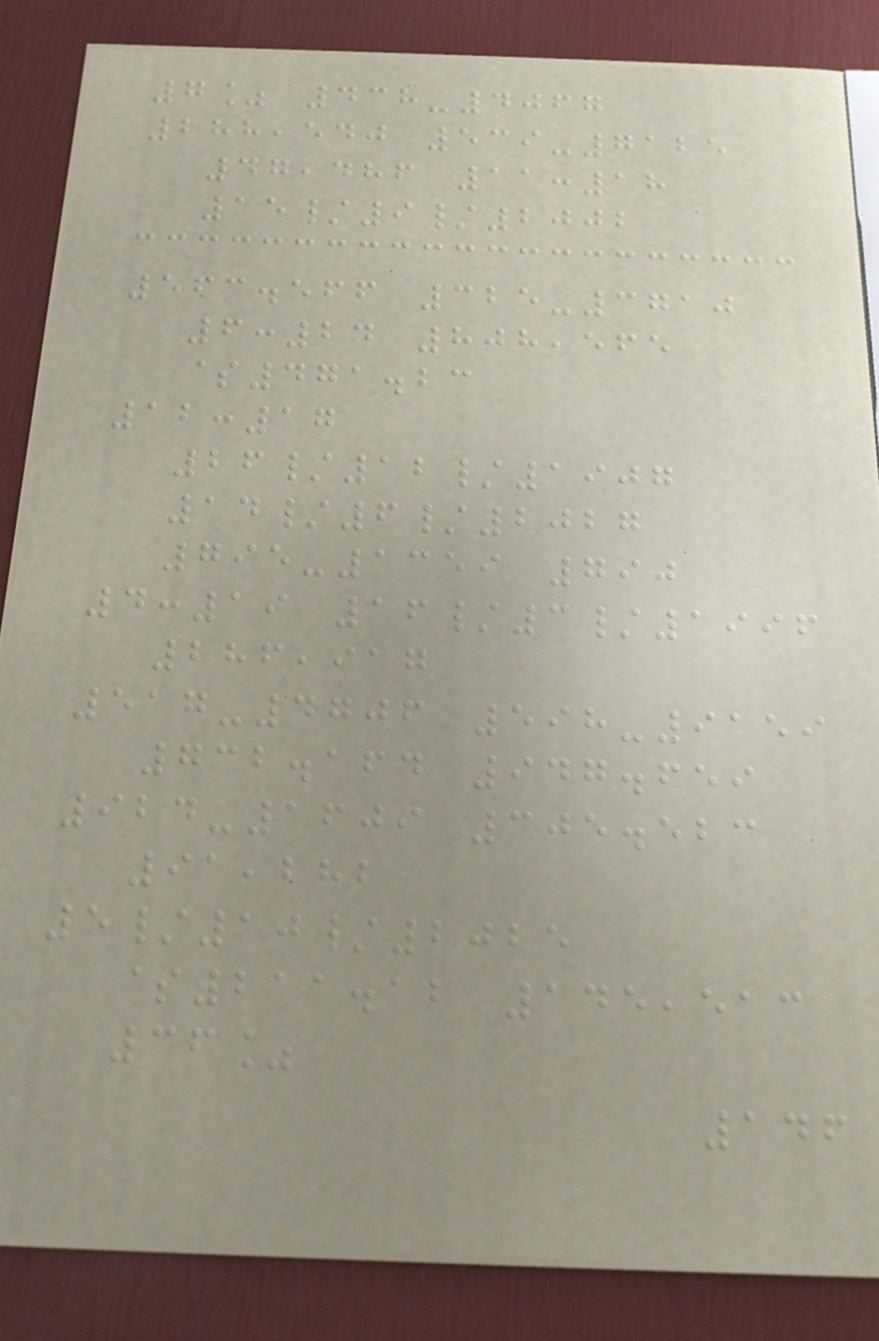7% 438-4067
288,540 539-7125
47,486 11:18
15/9/2002
563.566 325-3710
6:24 808,565
$471.23
12:17
26/12/1907
14/6/2027
795-1359 790
4:19 16/3/1996
286,917
517-4706 598-9159
732.164 947.659
924-1609 305.523
91,282
5/10/2025
$211.12 145,513
36%
146
